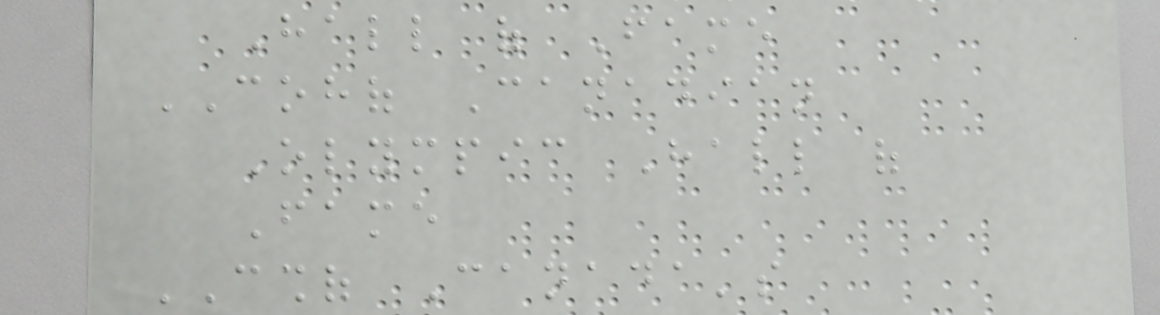Hall of Fame
COHOF Canadian
Olympic Hall of
Fame
CSHOF Canada's
